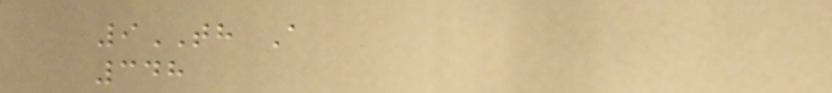9TH A
348
